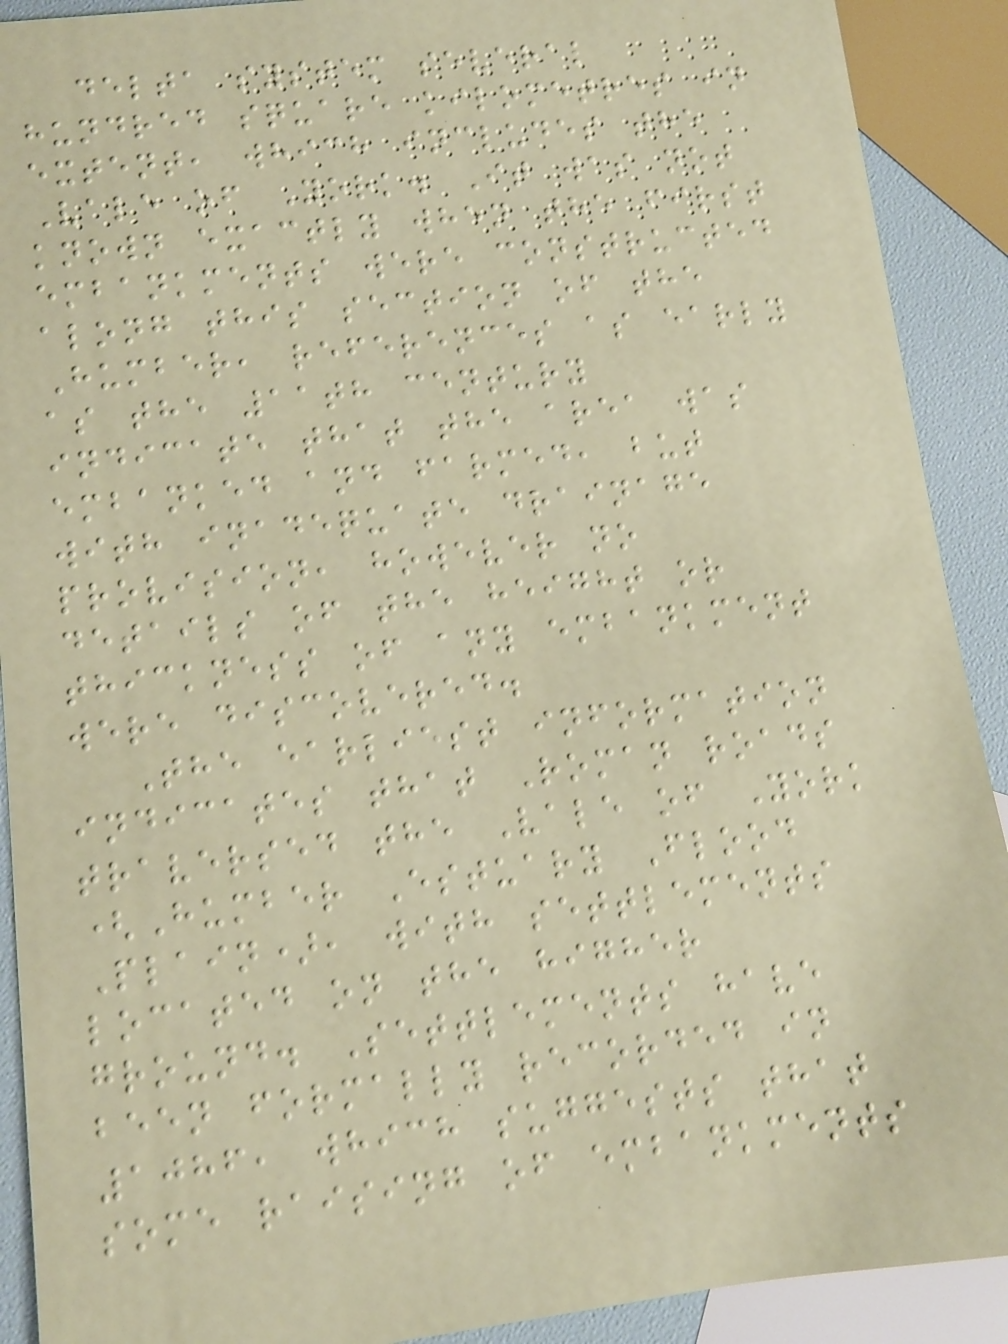delta system several
hundred square kilometres in
extent, which includes the
Vale of York. It was not
known exactly when the first
embankments were constructed
along this section of the
Humber, references as early
as the 11th century
indicate that the area was
embanked and farmed, but
with inadequate drainage
provision, however no
details of the height or
thickness of any embankment
were discovered.
The earliest information
indicates that Roman roads
traversed the Vale of York
(Humber Estuary Flood
Plain), with settlements
located on the higher
ground. Settlements have
been formally recorded in
1086, which suggests that
some raising of embankments
